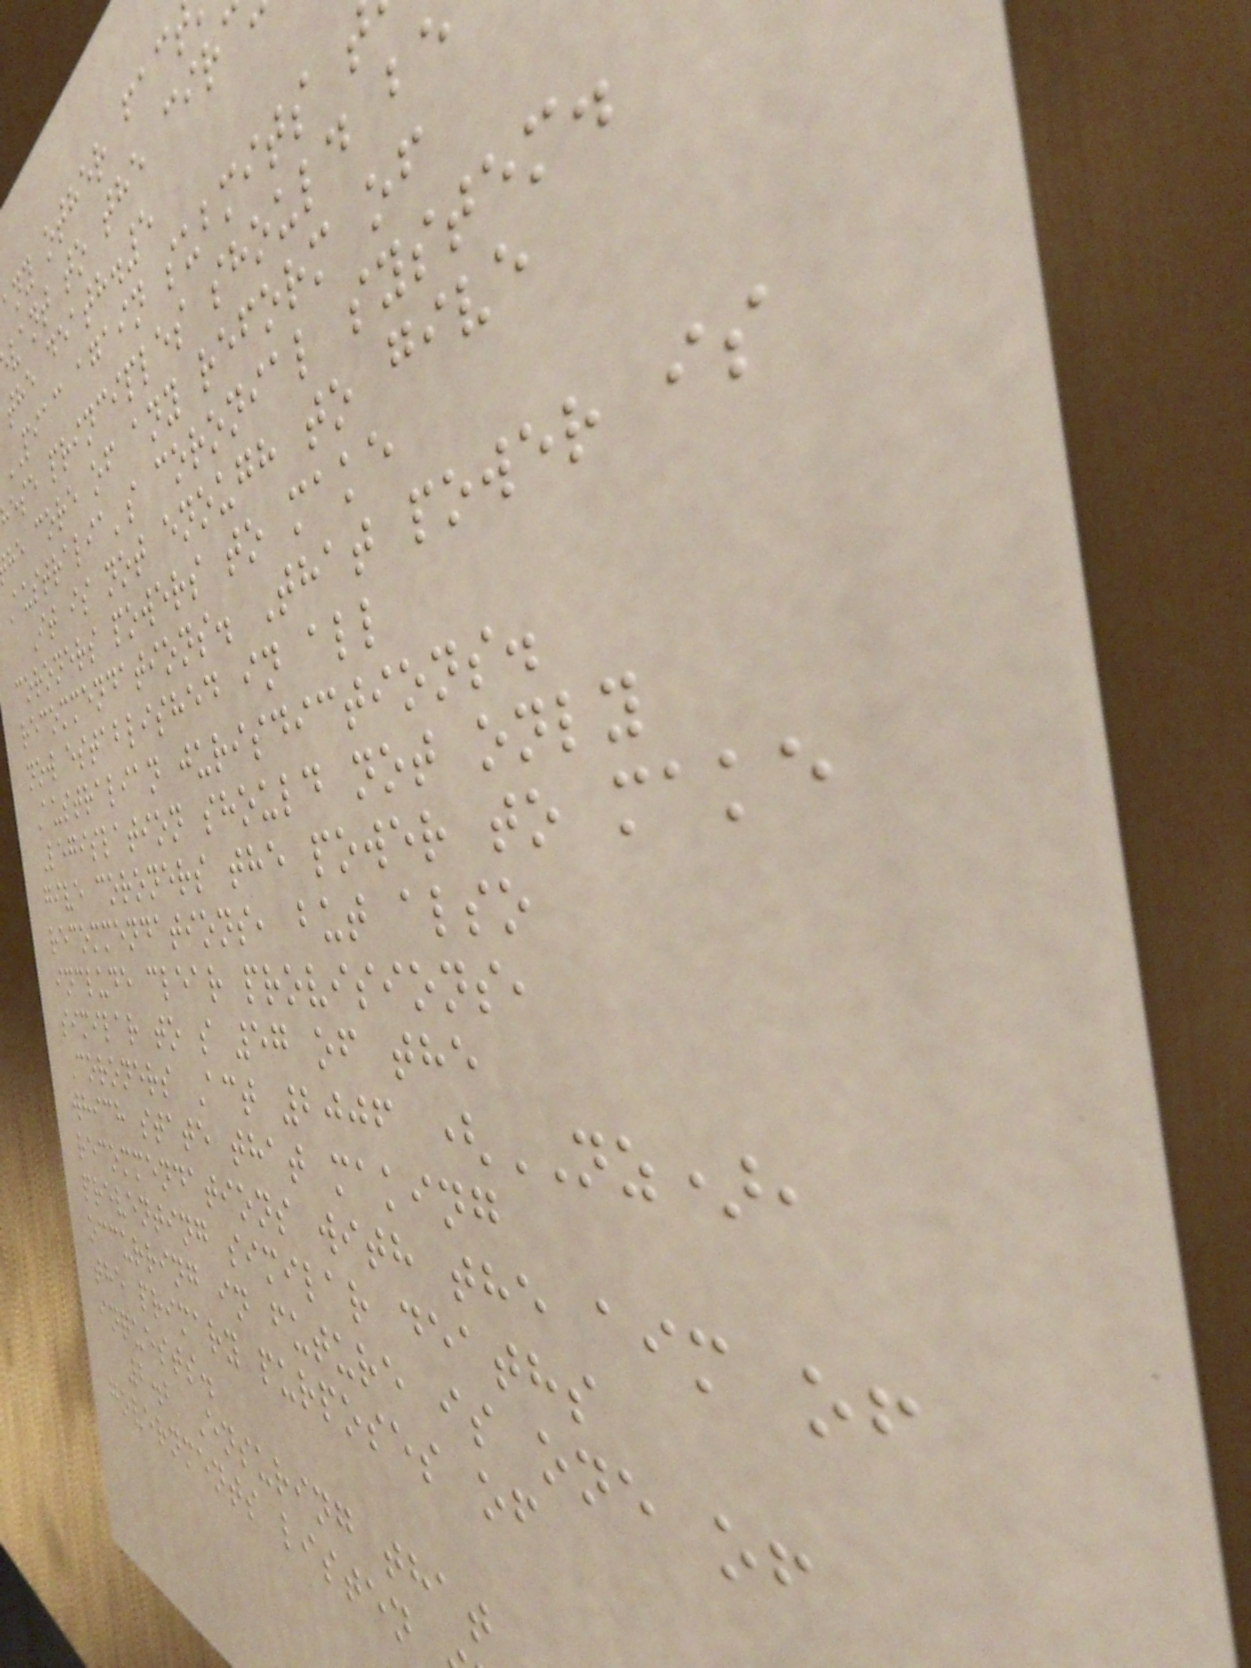any other fac
vant to the cir
the death.5
PIAC again submits
ese principles should be
he core of any reform of
Australia's coronial system.
It is not enough to give
coroners powers to make
recommendations. That power is
now established in all
Australian jurisdictions.
Legislation should not only
give coroners the power to make
recommendations, but also
include clear provisions,
similar to s 57 of the
Coroners Act 2006 (NZ),
which state that making
recommendations with the aim of
preventing similar deaths
occurring in future is one of
the primary purposes of
inquests.
2.2 Ensuring that
governments listen
